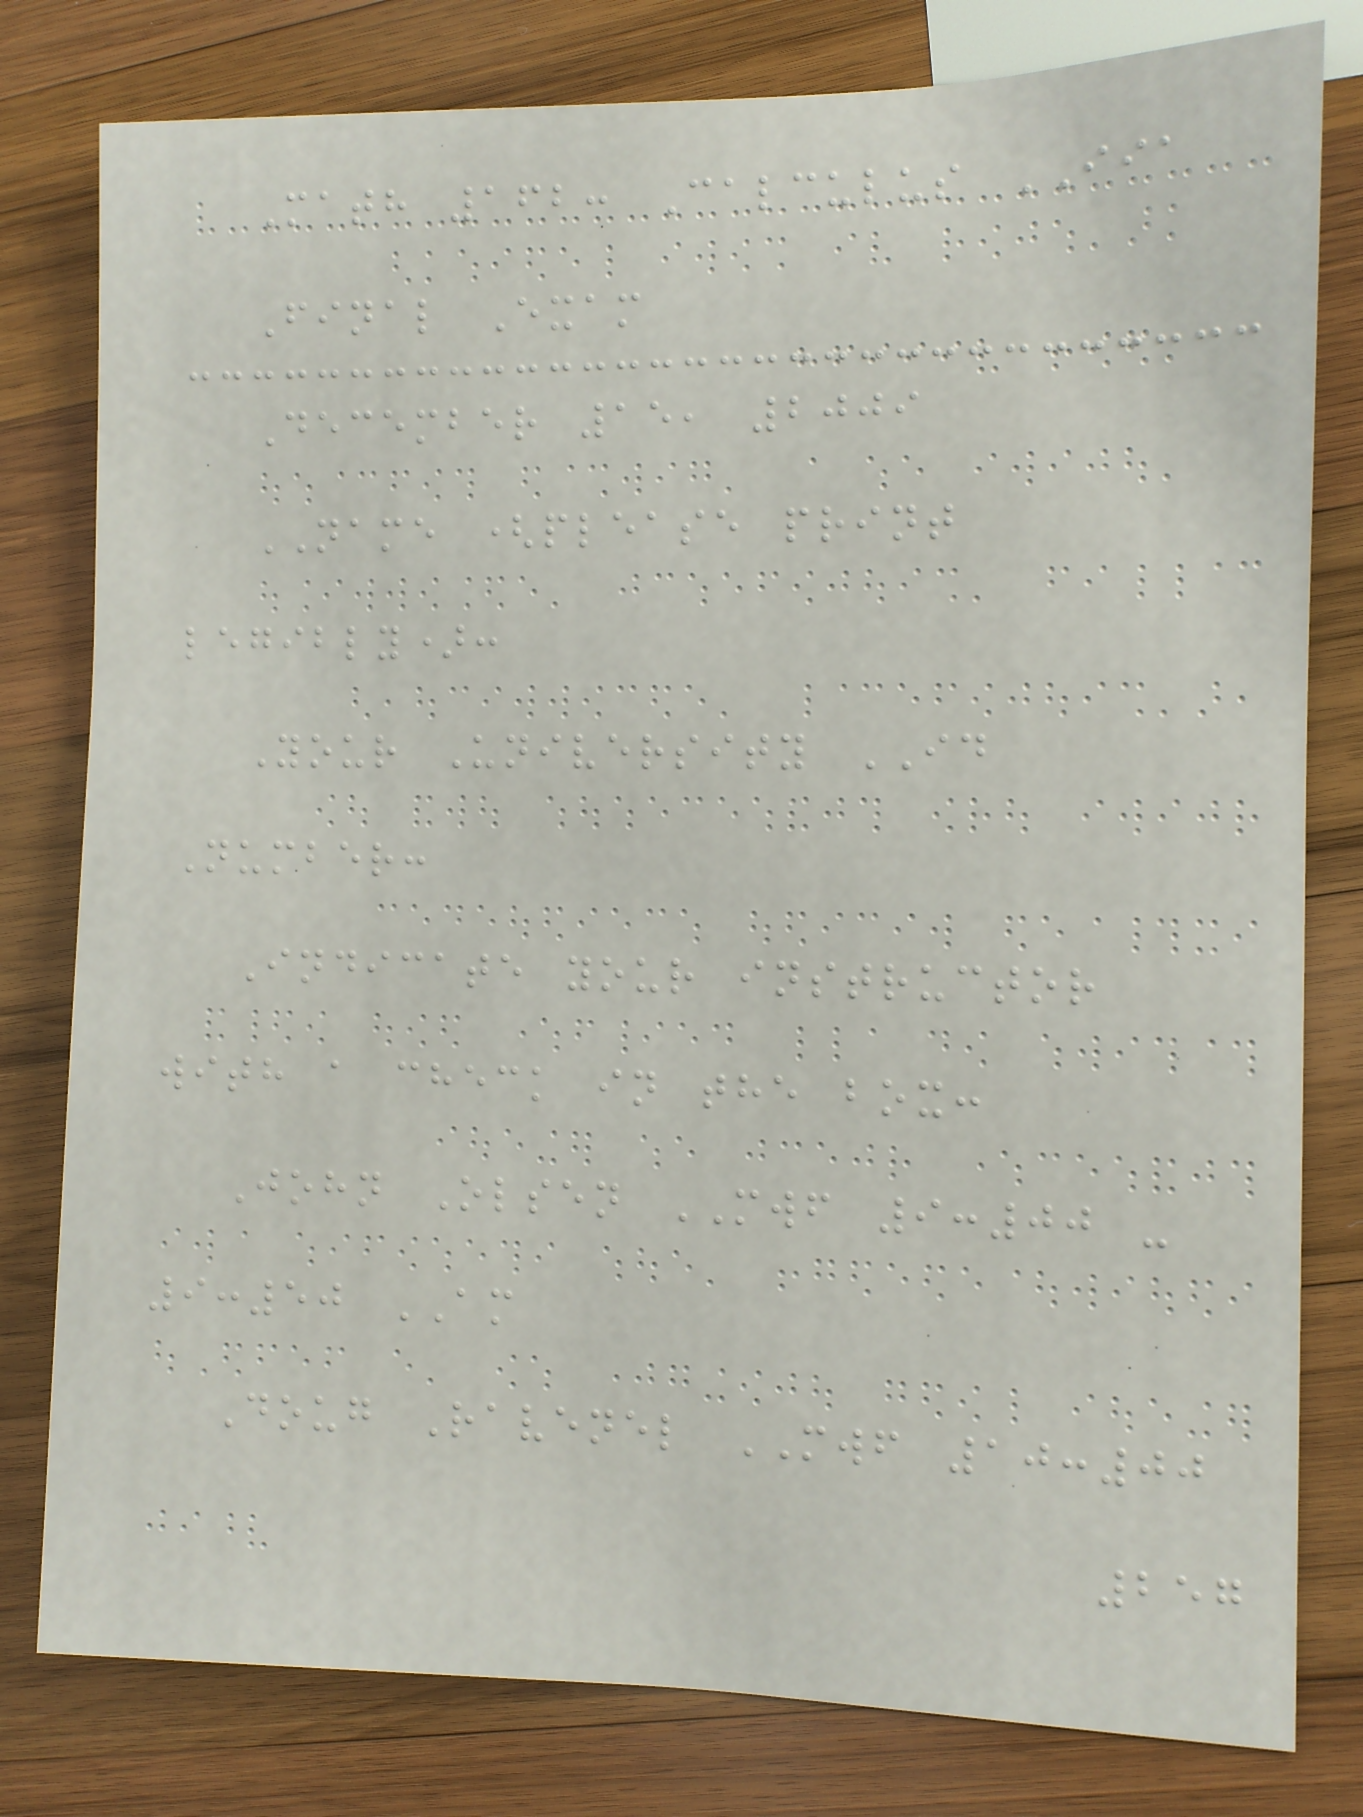Math 162: Calculus IIA
Final Exam
December 15, 2009
NAME (please print
legibly):
Your University ID
Number:
Indicate your instructor
with a check in the box:
John Olsen MWF 9:00 -
9:50 AM
Doug Ravenel MWF 10:00
257
